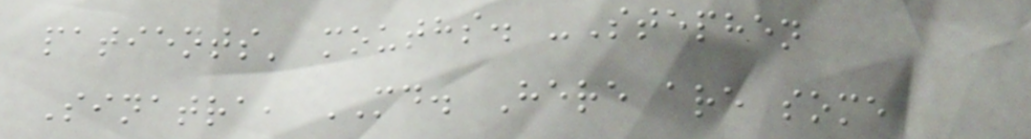patients' mouths. -Stephen
Sinatra, MD. Here are some
